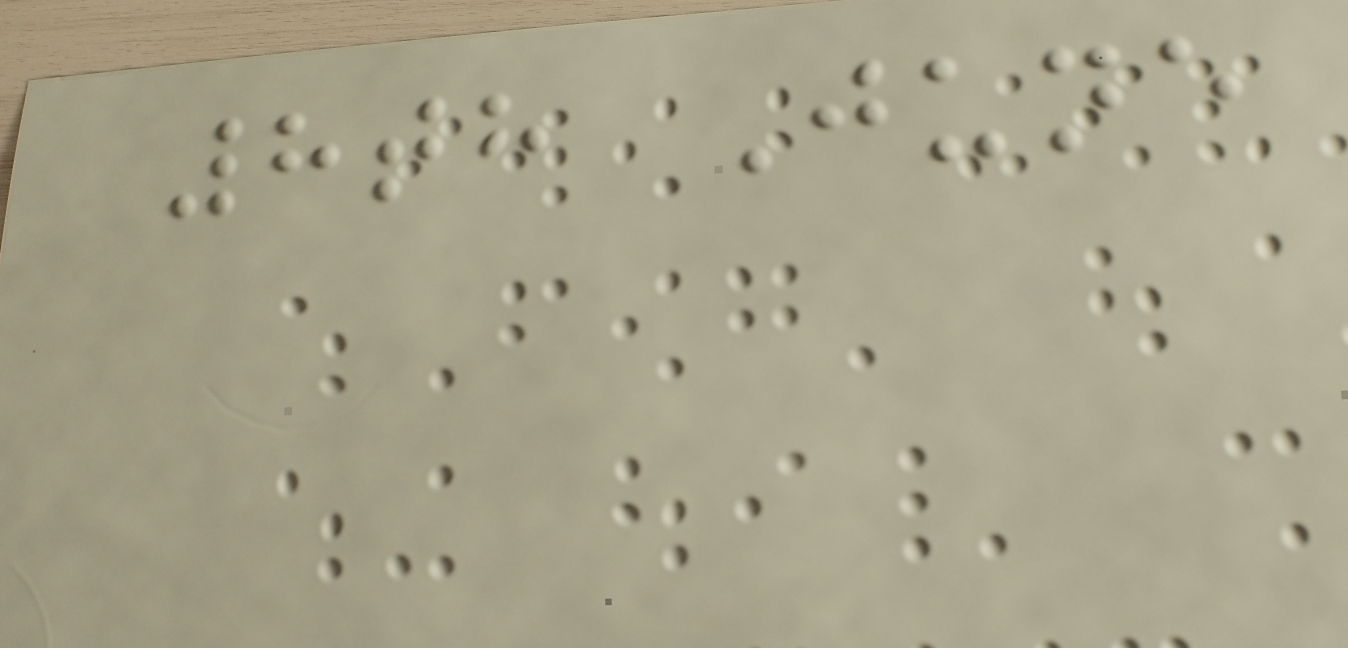8th June
